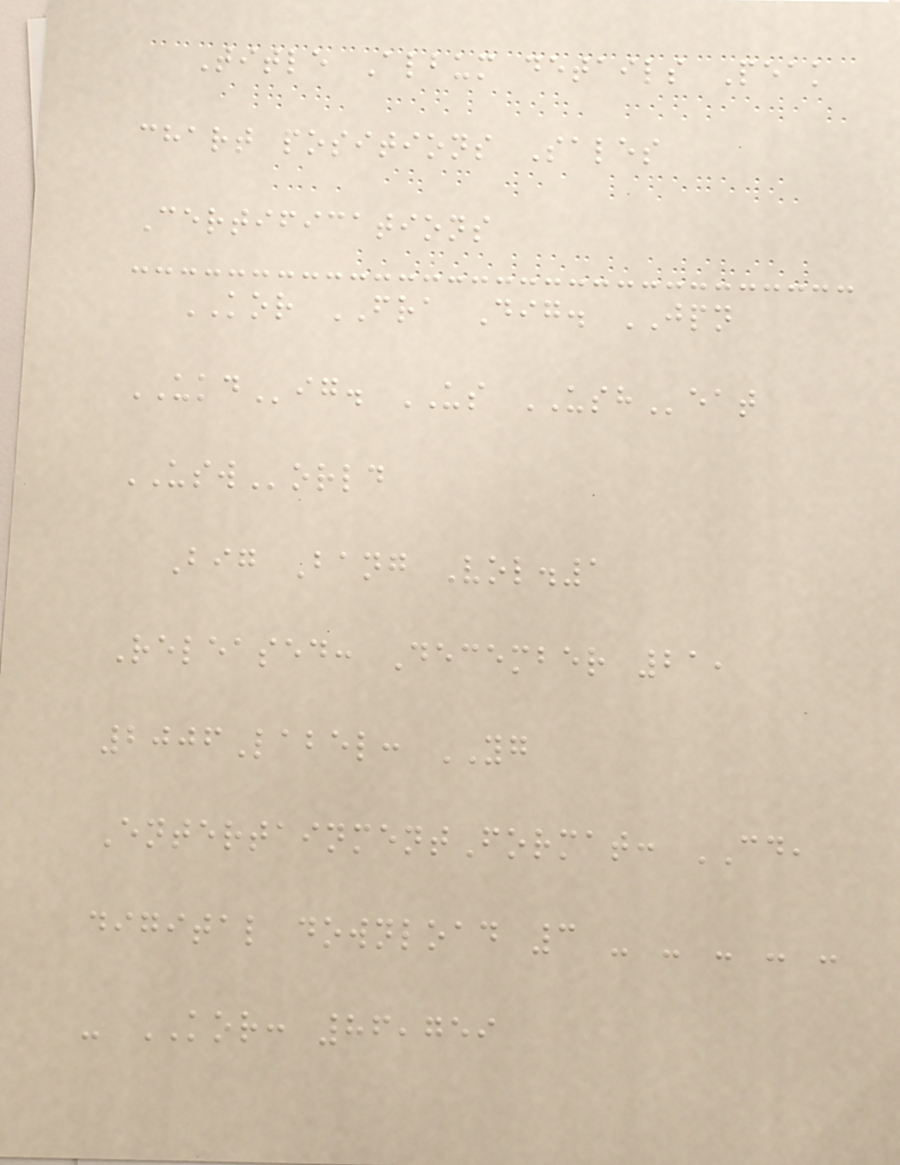Title Album details Peak
chart positions Sales
Certifications
KOR FRA Dig. JPN
UKDig. US USHeat
USWorld
Big Bang Vol.1
Released: December 21,
2006Label: YG
EntertainmentFormat: CD,
digital download 3 - - - - -
- KOR: 86,759
